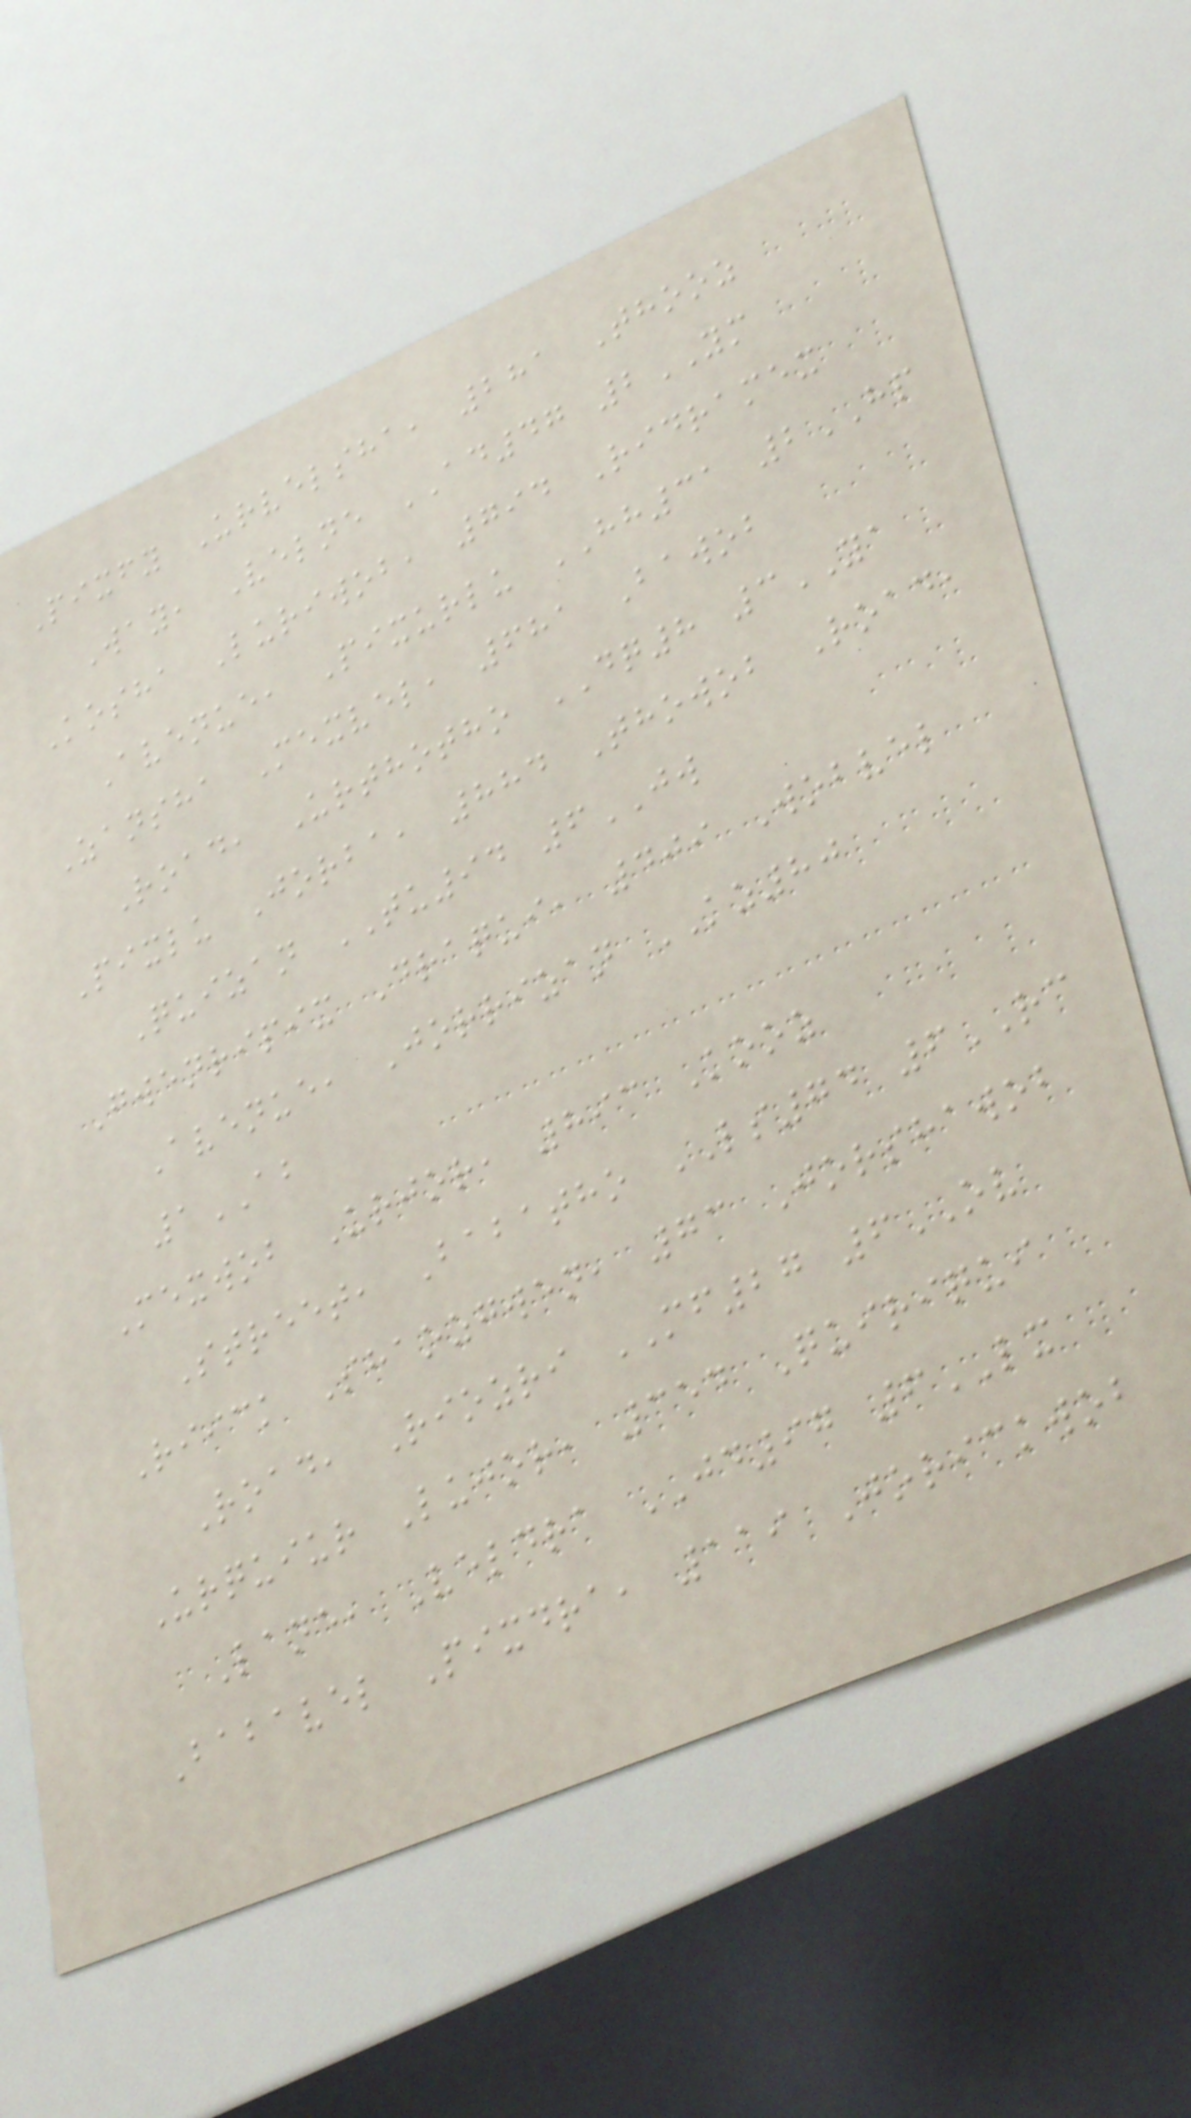Pixfy Urvelsha, 281 Thooz
Way, Velne AD47 2YM
Kosha Luriwob, 794 Ridramex
Avenue, Pixurlu HH31 2HP
Zansha Mexvel, 681 Bawob
Road, Urthotho DQ8 3YA
Pixlu Jorba, 884 Thowob Road,
Quizan TU94 6JW
Gwenripix Draqui, 409 Wobvel
Avenue, Jorrizan KZ80
1AB
Mexwob Urjor, 893 Kooz
Street, Babatho LS74 6RC
Riick Shaozgwen, 73 Jorshawob
Road, Riozri MF27 6OV
Urquiur Lujor, 354 Quiriqui
Lane, Veldra JD97 6LX
Babavel Pixdra, 119 Jorickwob
